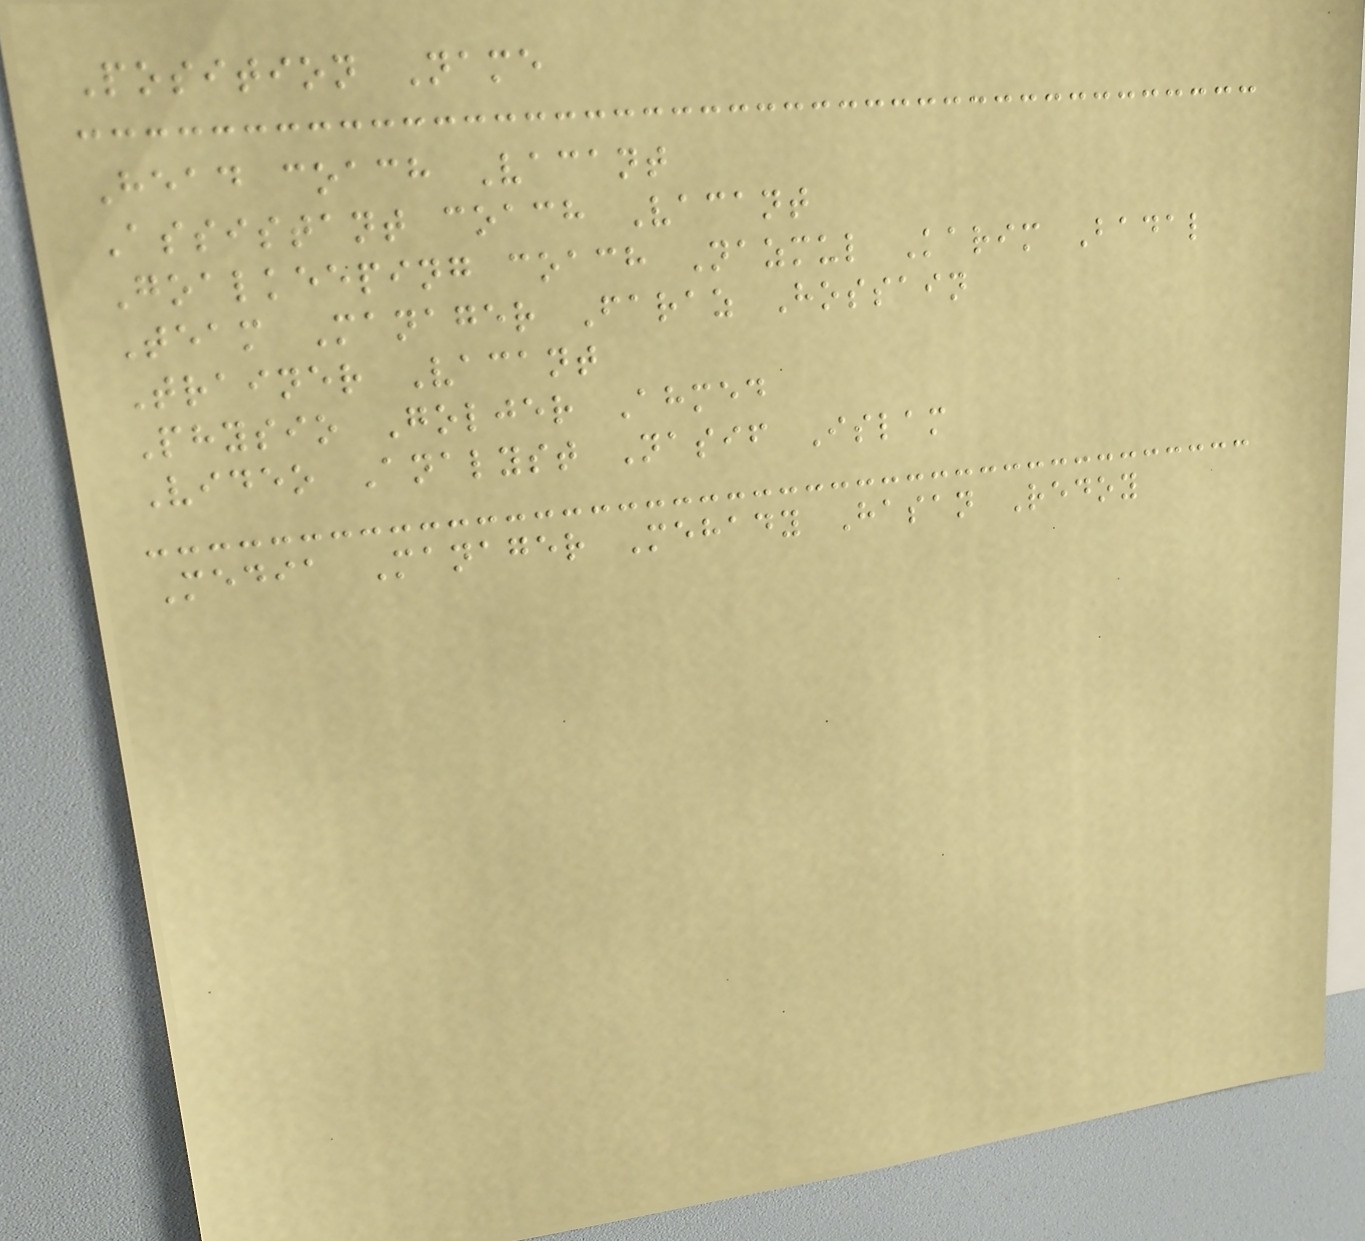Position Name
Head coach Vacant
Assistant coach Vacant
Goalkeeping coach Nazmul Karim Badal
Team Manager Faraz Hossain
Trainer Vacant
Physio Goljer Ahmed
Video Analyst Nasif Islam
Media Manager Mehady Hasan Redoy
